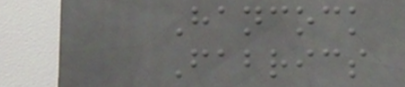Hancock
Fabrics
